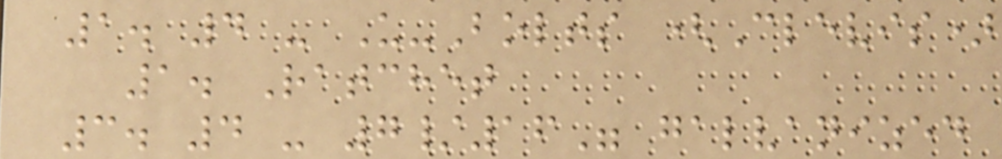1. 4 - U-Bolts (Clevis)
1. Ratchet
3. 4 - 7/16" galvanized
